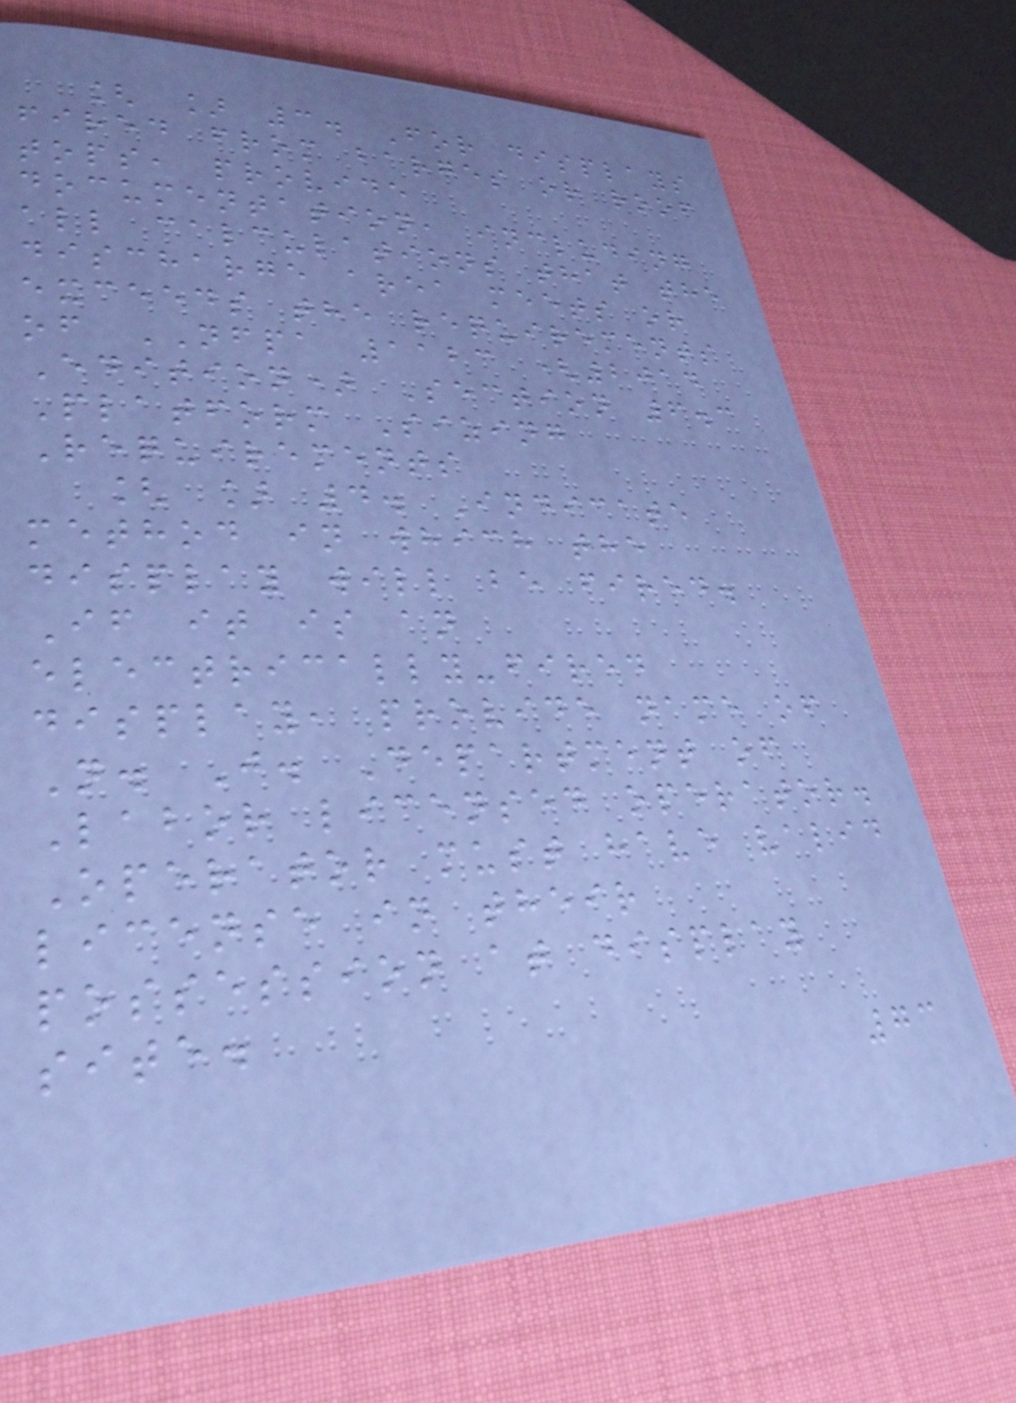[ ] 3. For displays
fired from barges or roof
tops, provide
documentation, including
all calculations that the
discharge area meets or
exceeds the requirements
of NFPA 1123 (2014
Edition) Section 6.3
Platform Sizing
Requirements
[ ] 4. Indicate
method in which the
display will be fired.
If it is an
electrically-fired
display, provide name of
N. J. Department of
Labor licensed operator.
Operator must have valid
license in their
possession at display
site.
73
